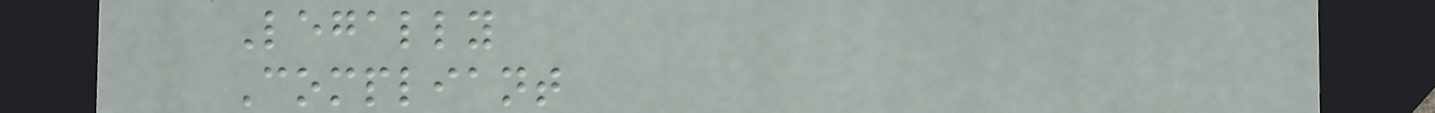Legally
Compliant
